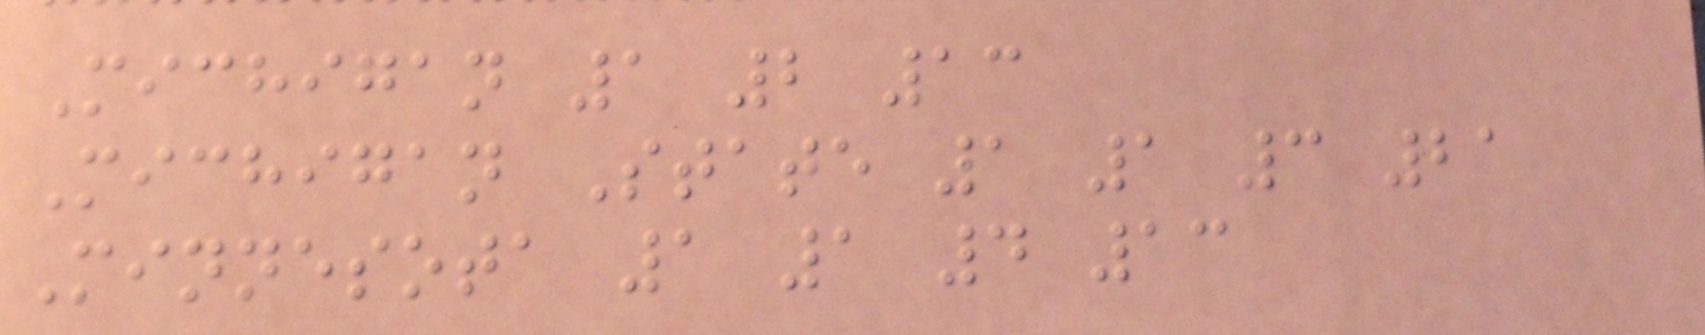Michigan 1 2 13
Michigan State 1 1 3 21
Minnesota 1 1 4 13
